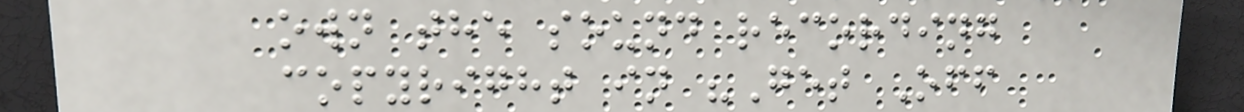own the sound recording
copyright in "Get Off
